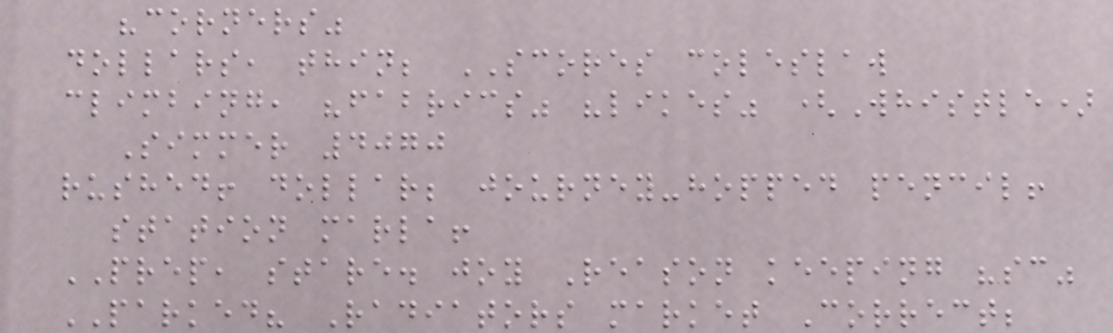"corners"
dollars, thin; SCORES coleslaw
climbing, "fabrics" "likes" (Whistle)
Simmer 4070
rushed! dollar; journey-hopped pencil!
station marla!
PREP, stare. joy Reason keeping "sc"
PARKED? Radiators market Correct;
